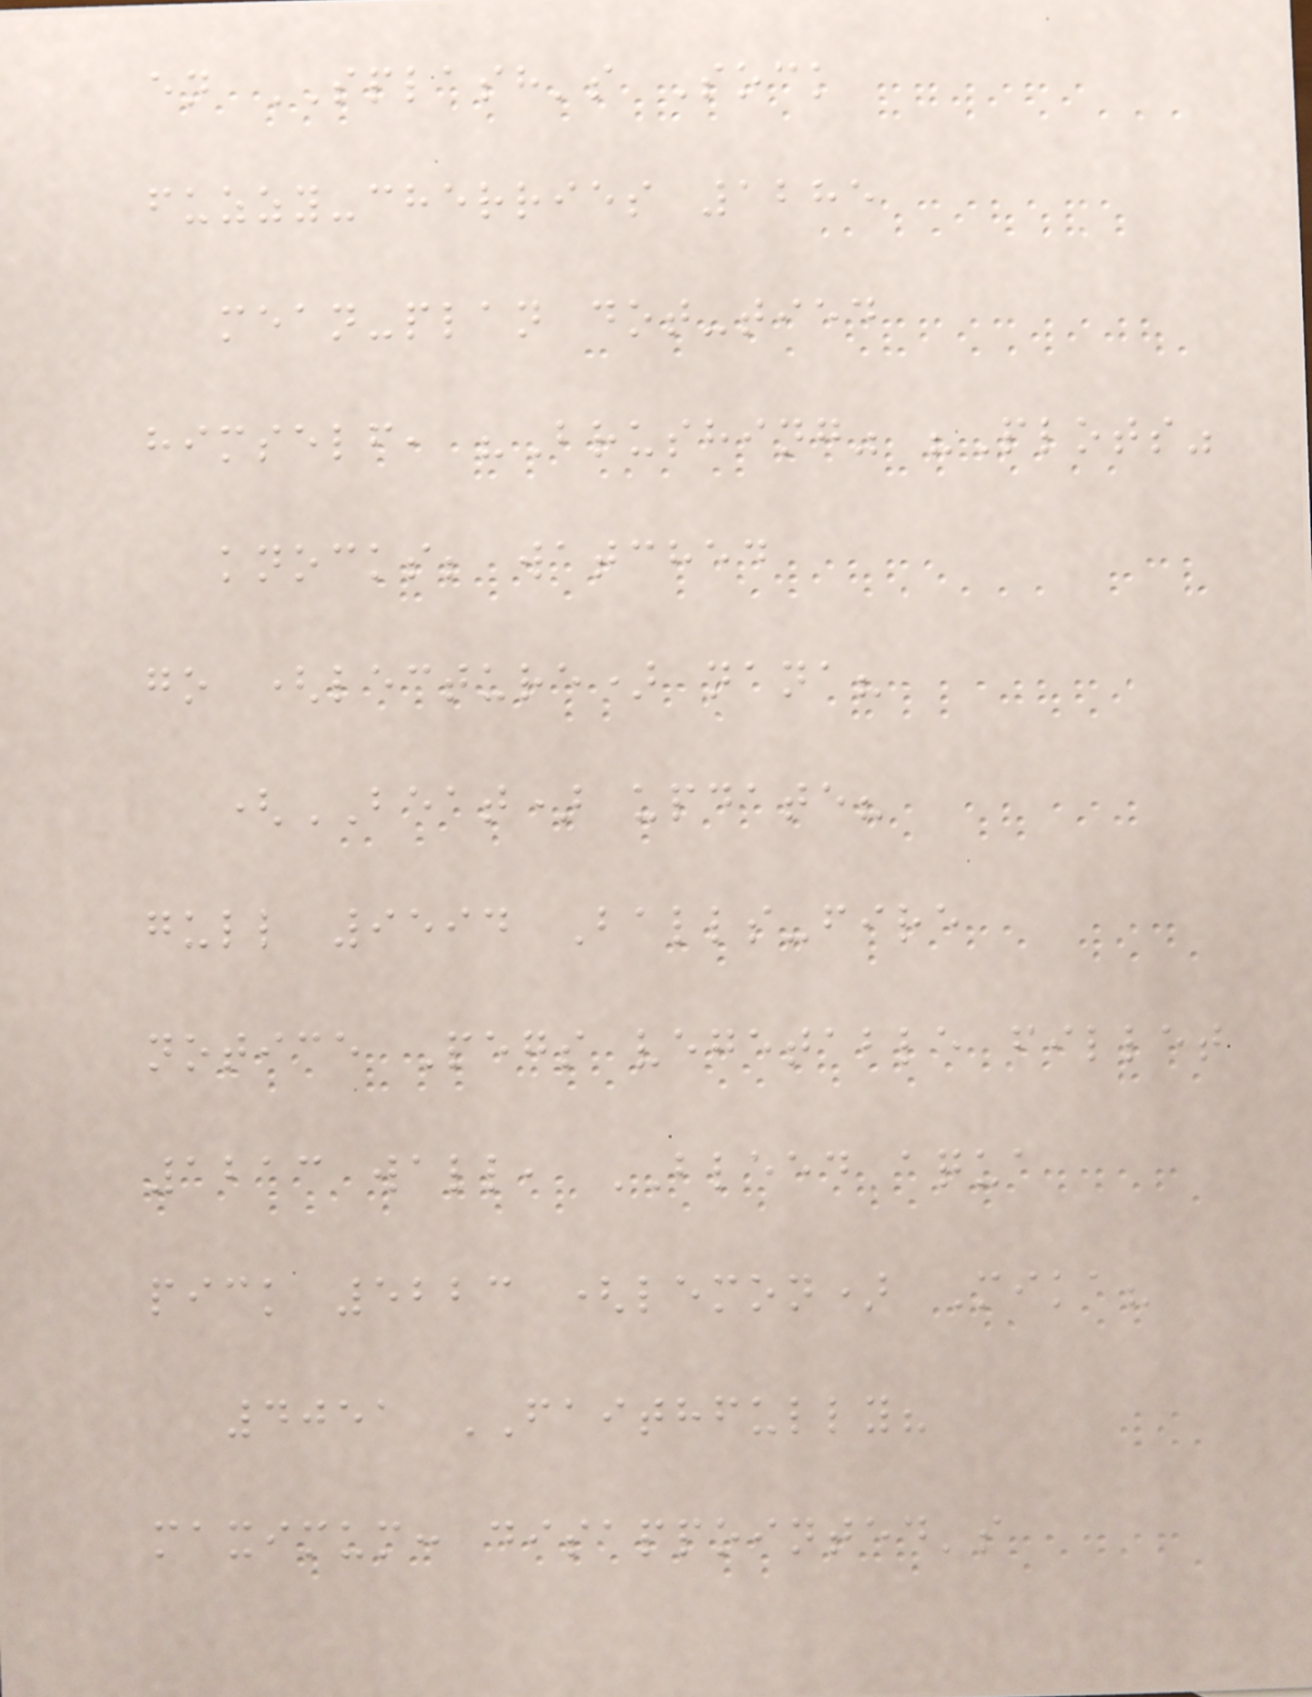en SPLASH's Sock
fuzzy-cherries 1285
mean-plan dot-tied
himself, "Brushing" "Plots"
knocks; watched
go (lecture) nana?
(BEAT) update?
gull 9594 Balls-fire
notice Pegs vegetable fillet
1213 wall, BLEED aqua
pick 5223 (lemon) Mika?
4051 FAITHFULLY?
maximum: disappointed's
